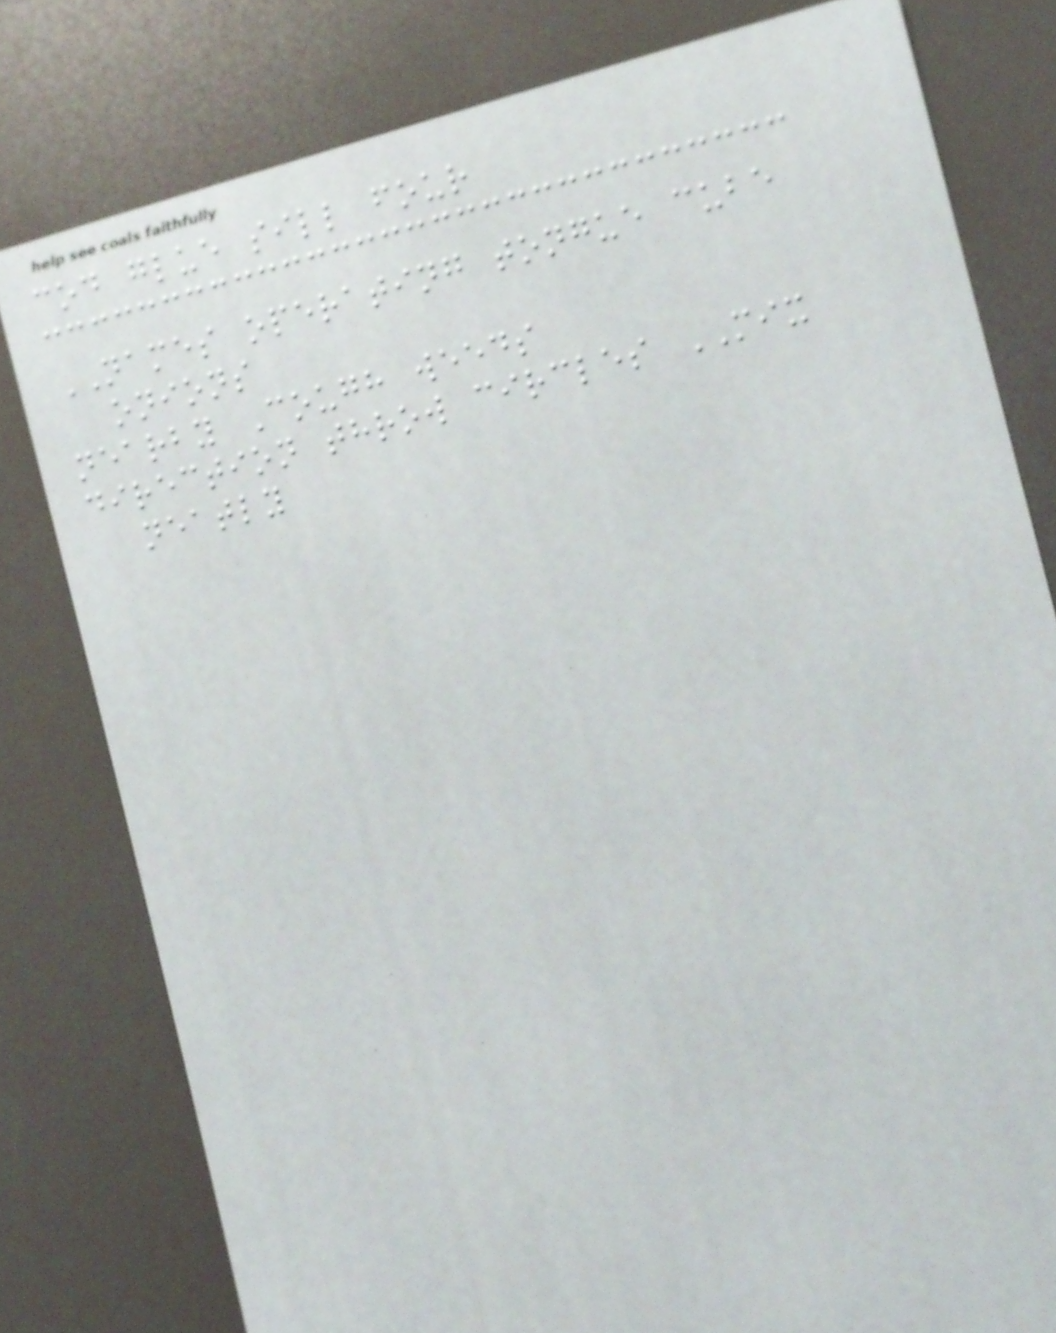cod glue sill four
NAMES operating tongue cube
onions
nearby Cough weeds
direction throw circles MIX
neatly
